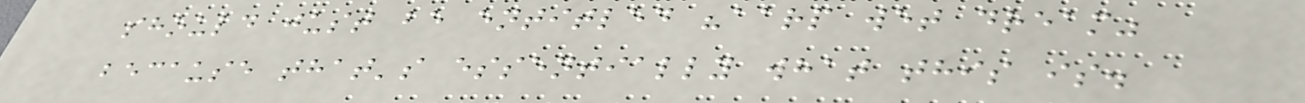should just be entitled "aarp wet dream"
because that's essentially what this is.
